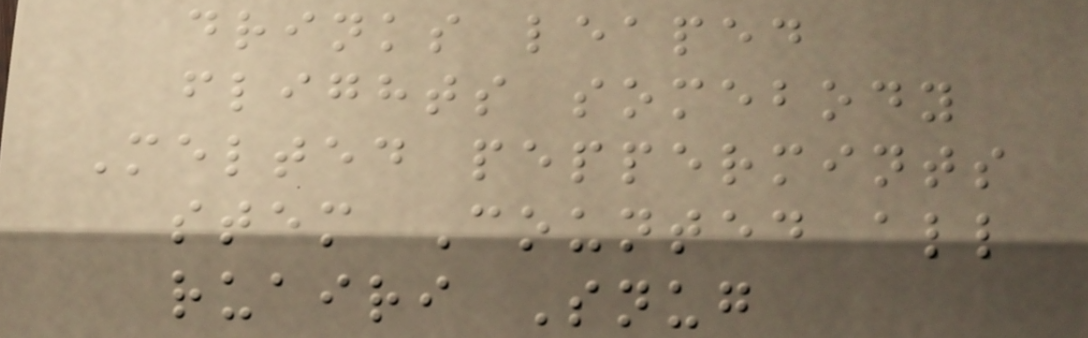drinks leaped
flights somebody
Melted peppermints
stem Counted all
ruairi Snug
